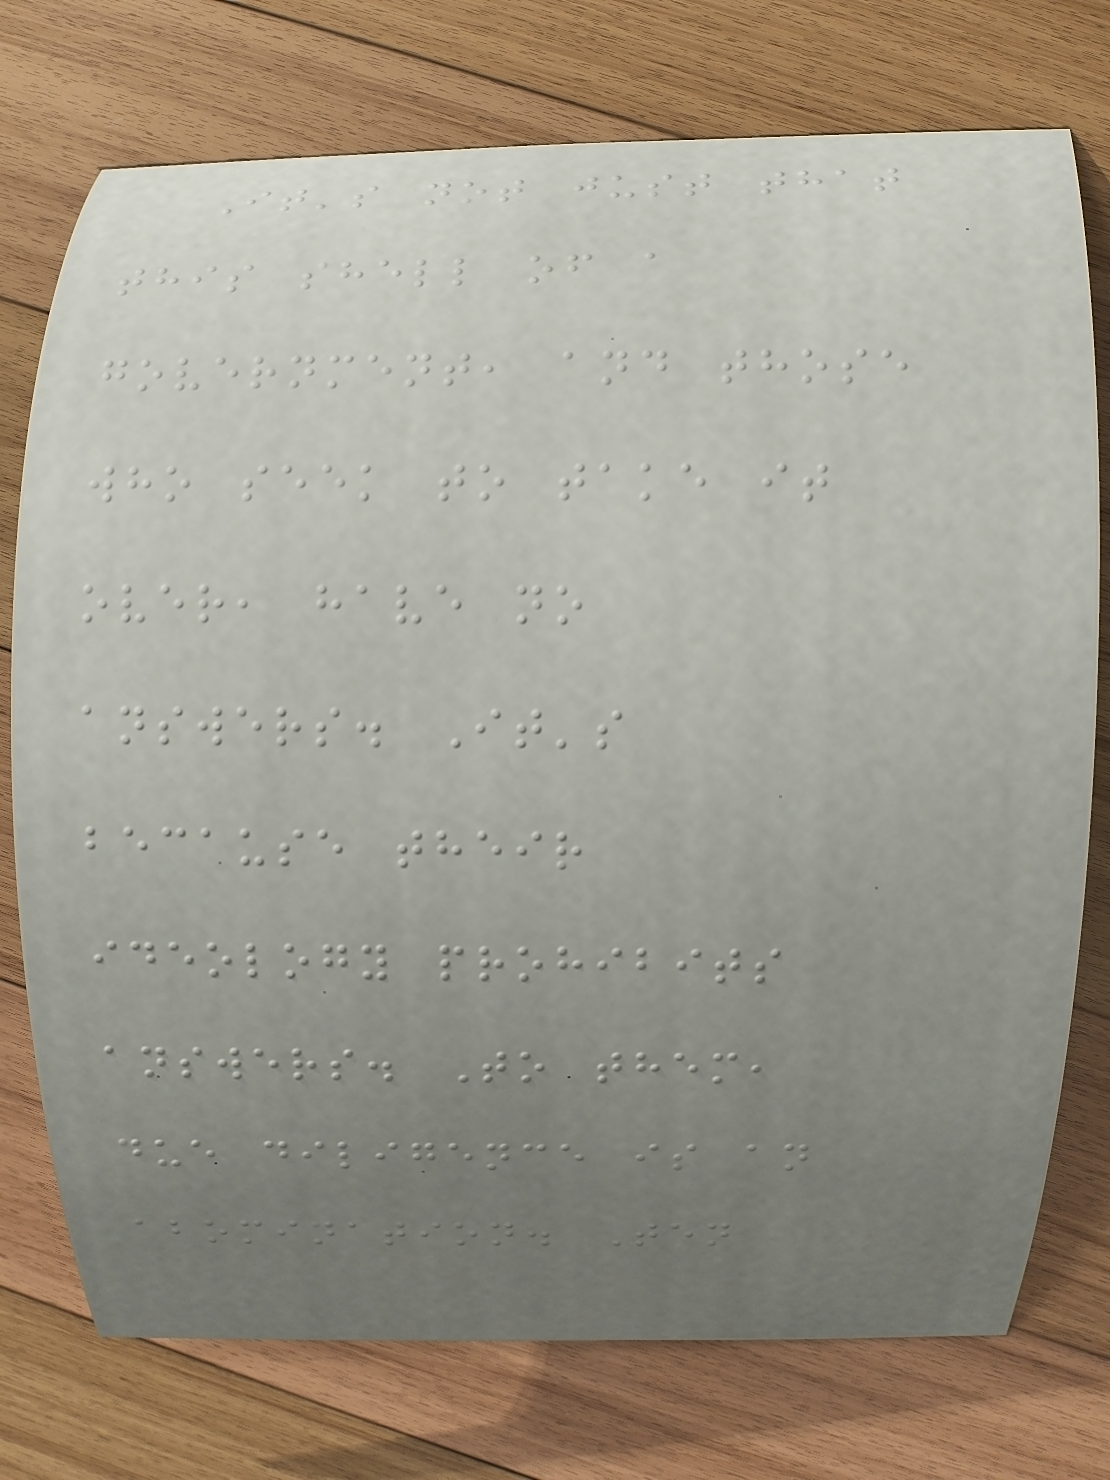It's not just that
this shell of a
government, and those
who seek to take it
over, have no
answers. It's
because their
ideology prohibits
answers. To them,
due diligence is an
abomination. Ten
